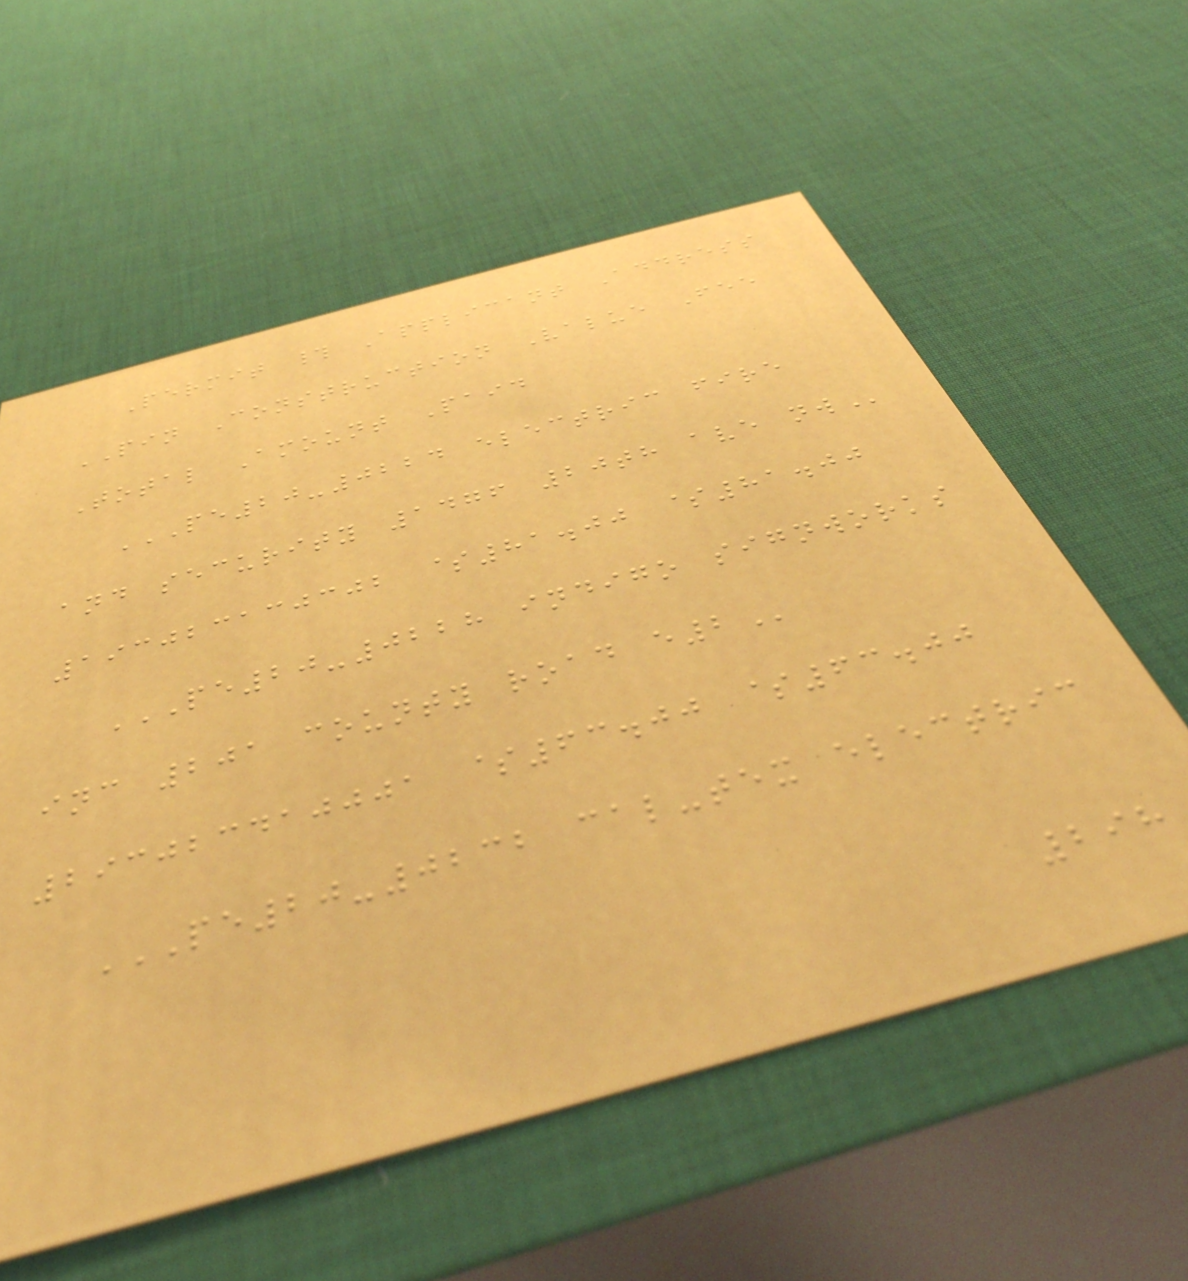Permit # Applicant Address
PIN Construction Value Fee
Total Amount Paid
PE20-0224 ELECTRIC FIRE
AND SECURITY 1476 20TH AVE NW
193023130302 $81.00 $81.00
PE20-0228 INDIGO SIGNWORKS
INC 201 COUNTY ROAD E2
293023410001 $63.00 $63.00
PE20-0232 CAL-TEX ELECTRIC
298
